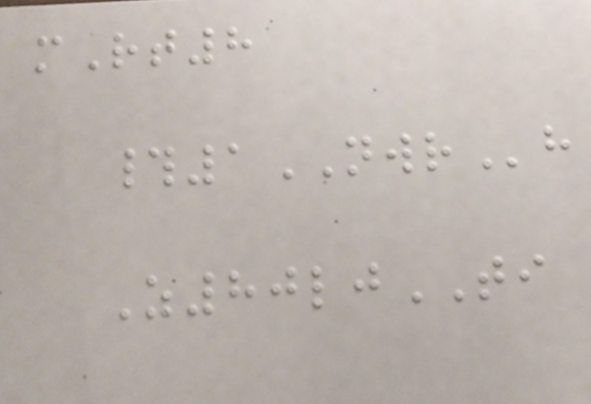mRt8
#1NWRh
Z80ljTI
